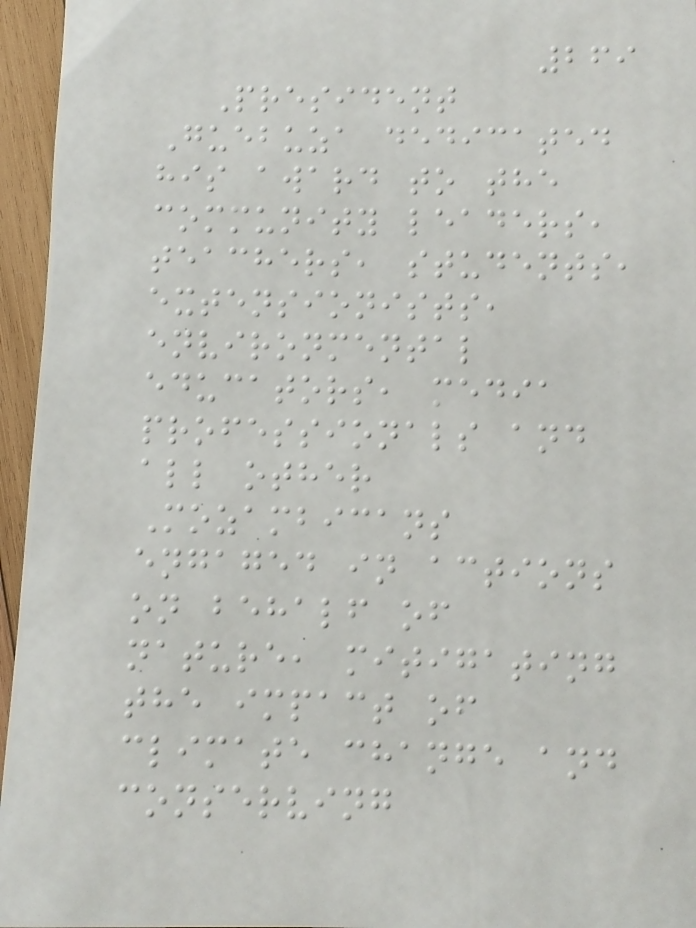269
President
Guebuza dedicated
his award to the
community leaders,
teachers, students,
extensionists,
environmental
educators, media
professionals and
all other
Mozambicans
engaged in actions
on behalf of
nature, mitigating
the impact of
climate change and
conserving
